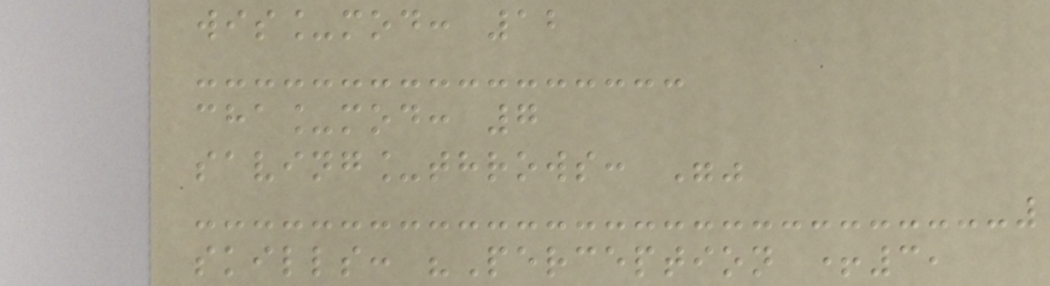wis_mod: 12
cha_mod: 7
saving_throws: ""
skills: "Perception +3,
